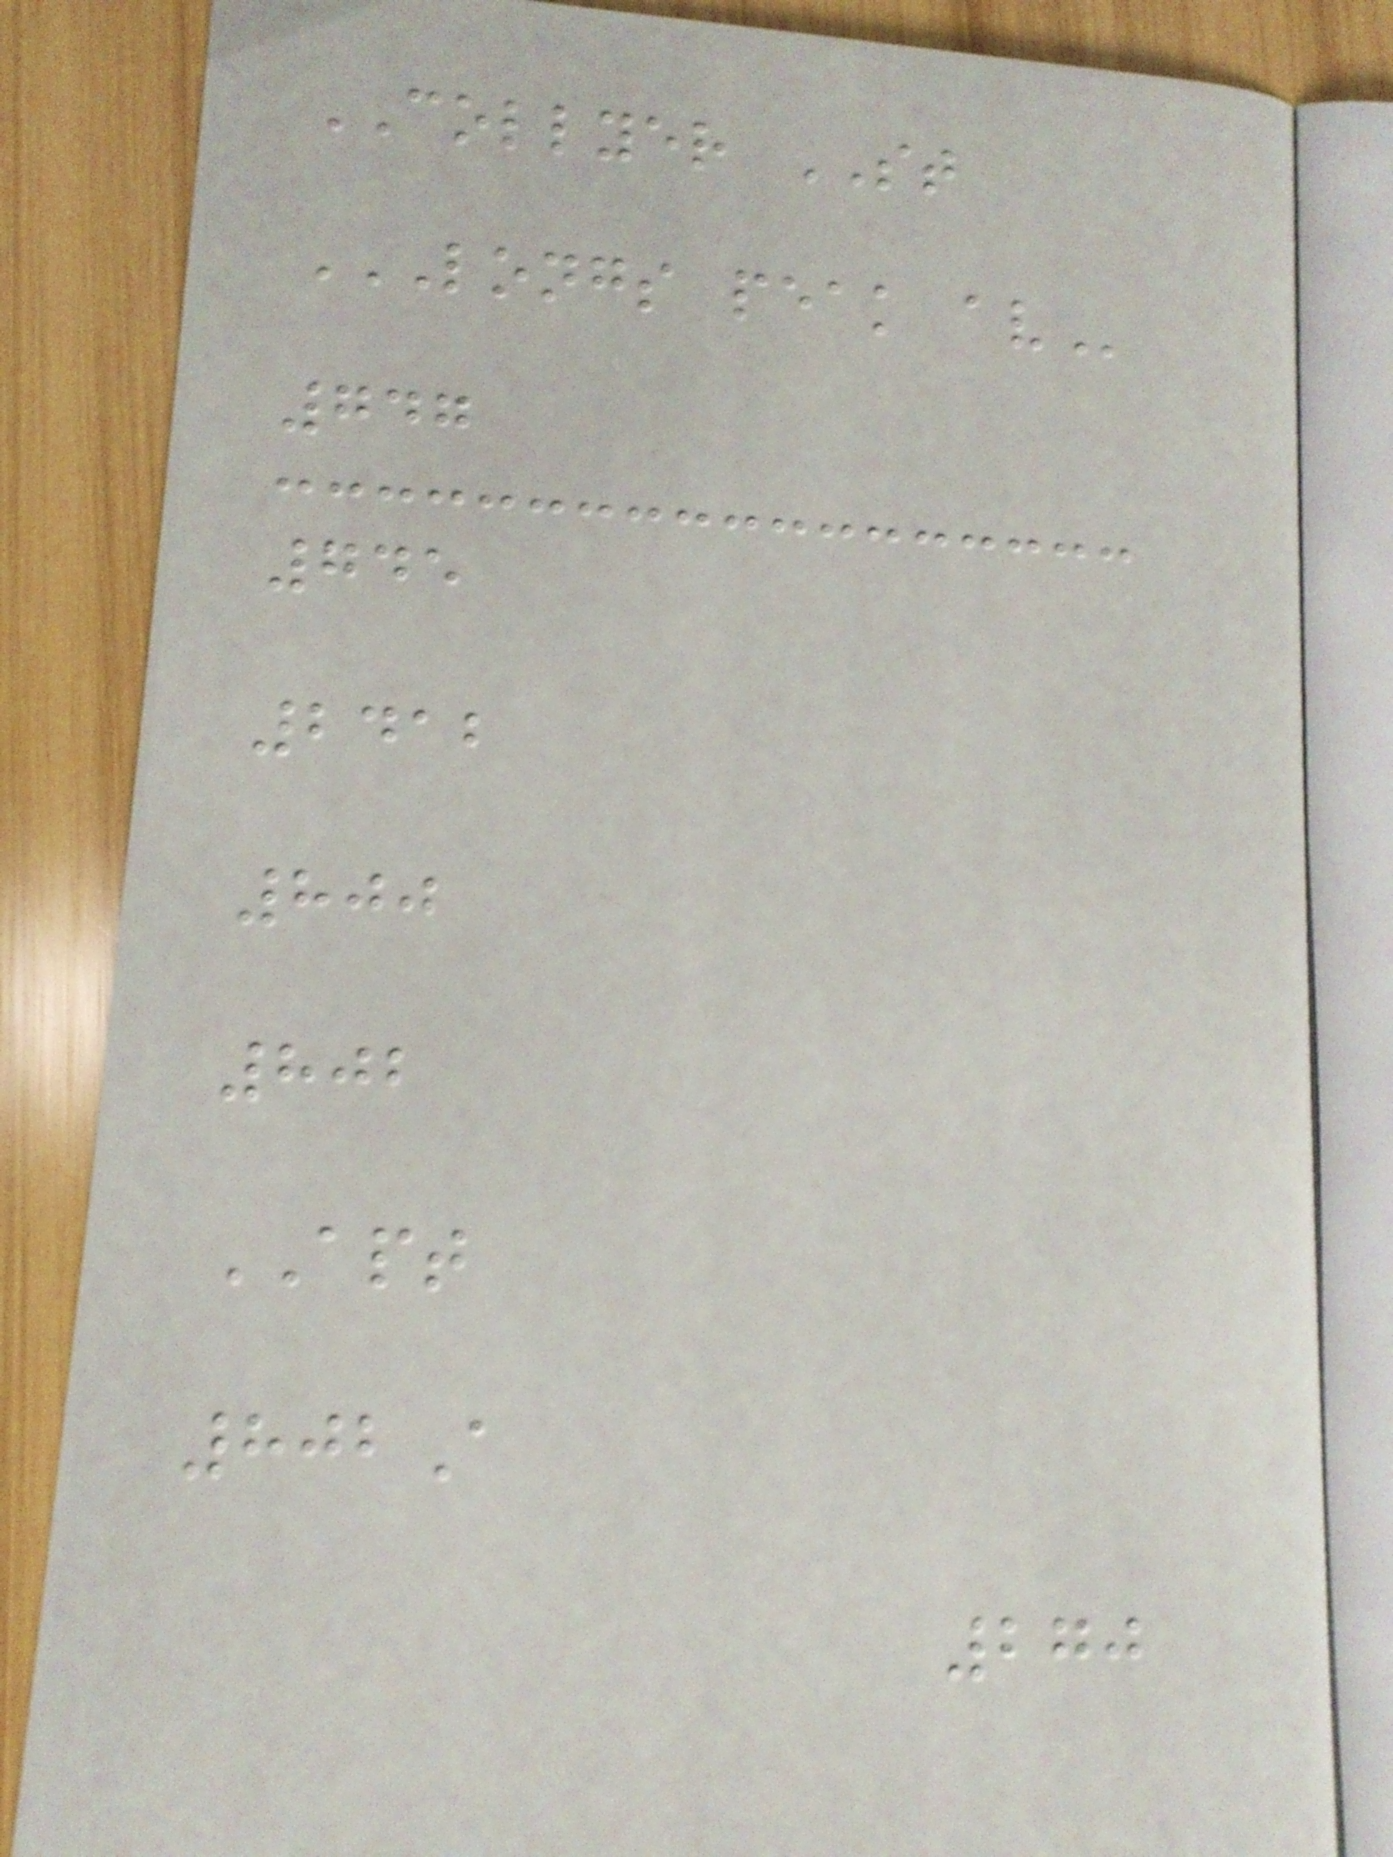COLLYER ST
LONGS PEAK AV
747
745
2412
800
802
APT
802A
270
